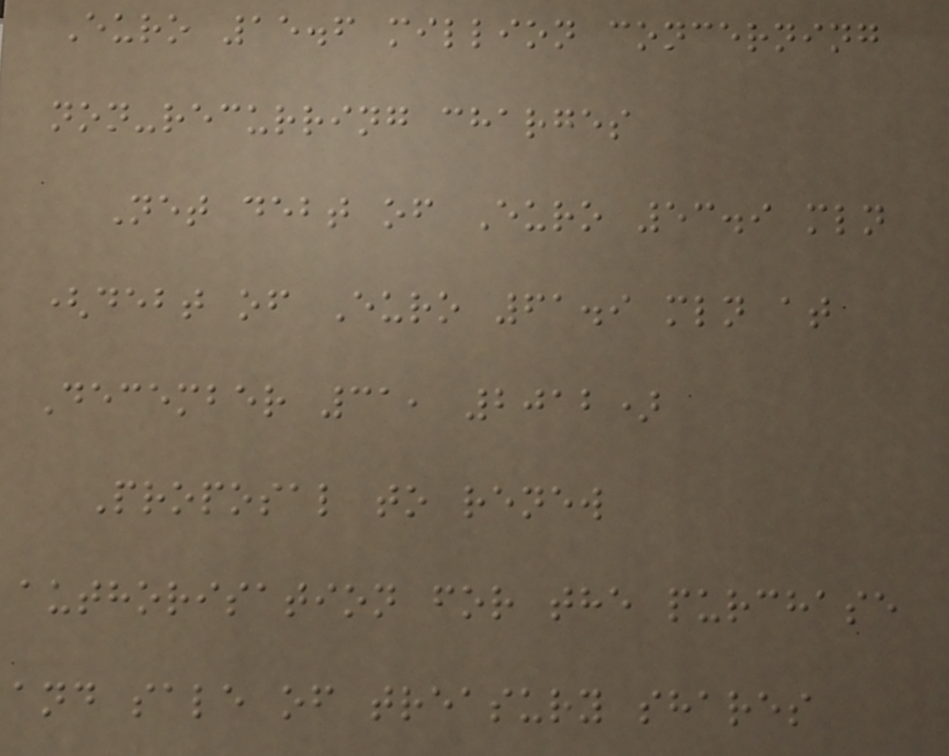Euro 15.6 million concerning
non-recurring charges
Net debt of Euro 53.9 mln
(debt of Euro 61.9 mln at
December 31, 2012)
Proposal to renew
authorisation for the purchase
and sale of treasury shares
